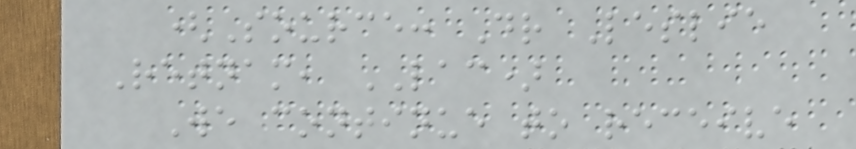(Source: Dr Leslie
Retnam, LAC)
We continue to receive
